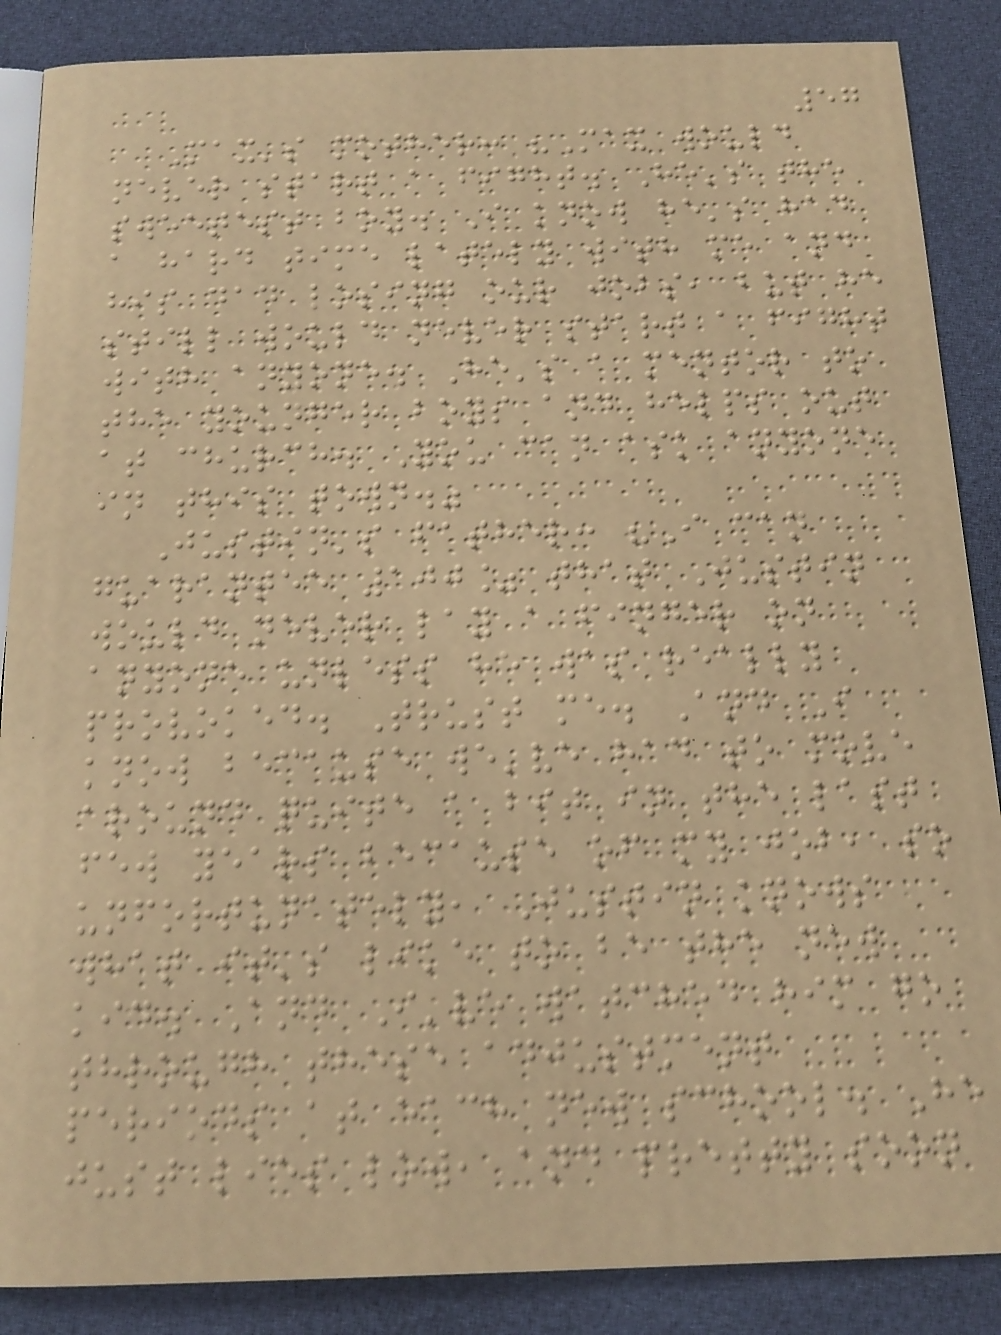57
Max's mother: "Max would
never start a fight. He's the
sweetest boy. I know he's had
a hard time lately with me and
his dad losing our jobs, but he
still would never start a fight
with anyone. He's a mentor to
the younger boys and helps out
at church. You can ask anyone
in this town."
Justin's father: "I can
guarantee 100% that Justin
would never lay a finger on
anyone unless he was really
provoked. Trust me. And I
know because we've had to move
around quite a bit in the last
few years because of my job, so
unfortunately, Justin knows
what it's like to be the new
kid. And I've watched him go
through these adjustment
periods at each new school. He
just lies low, and pretty soon
